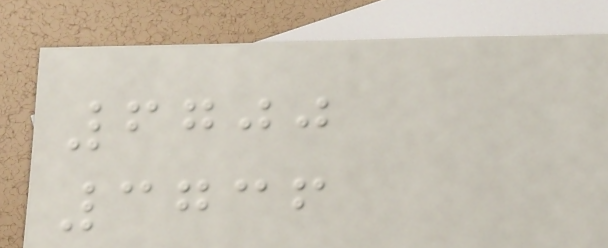6700
3736
